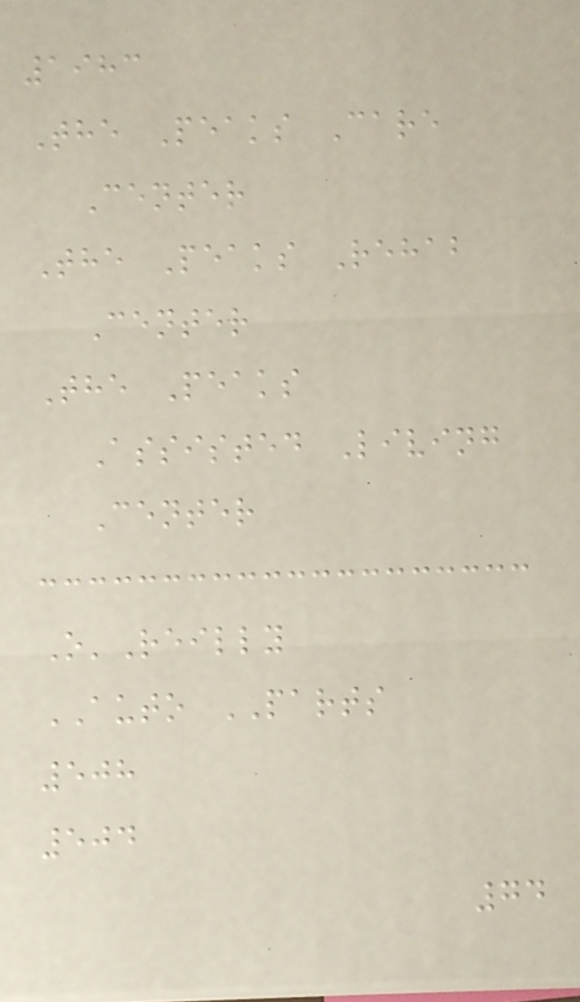1983
The Peaks Care
Center
The Peaks Rehab
Center
The Peaks
Assisted Living
Center
O'Reilly
AUTO PARTS
508
504
74
